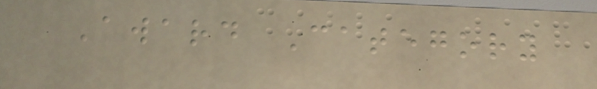Award Category
